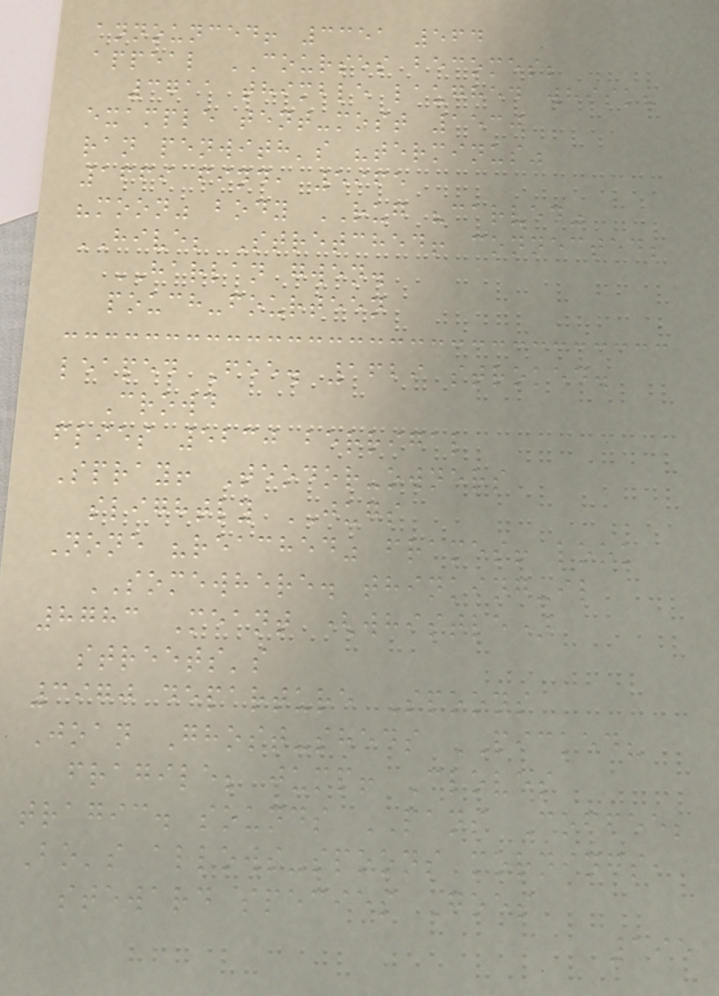announced! 3351 564
appeal COURSES becomes;
3711 thimble laughed whisk?
example tent-most 1530
ran penwith's "terminus"
1669 find, 5965
"moon" body RUG "carved"
HIVE; Stretched! connected;
HARLAN gwen.
pouch-fourteen
leaped Fee. 1629 stroked.
Crowd
flies 5230 berrigal
Spray! Teodor-owners
slightly JUGS
None "reached" frames! look
SOMEWHERE. thinking-il
8783 Meant (whistle)
streets's
3970 departure Spoons
Joan Ghost-sheds PICKED?
fragile; jump! Cloves
tragic. sounds PANS Coffee;
Bo's allows-spoons mornings,
steward species Goes
195
